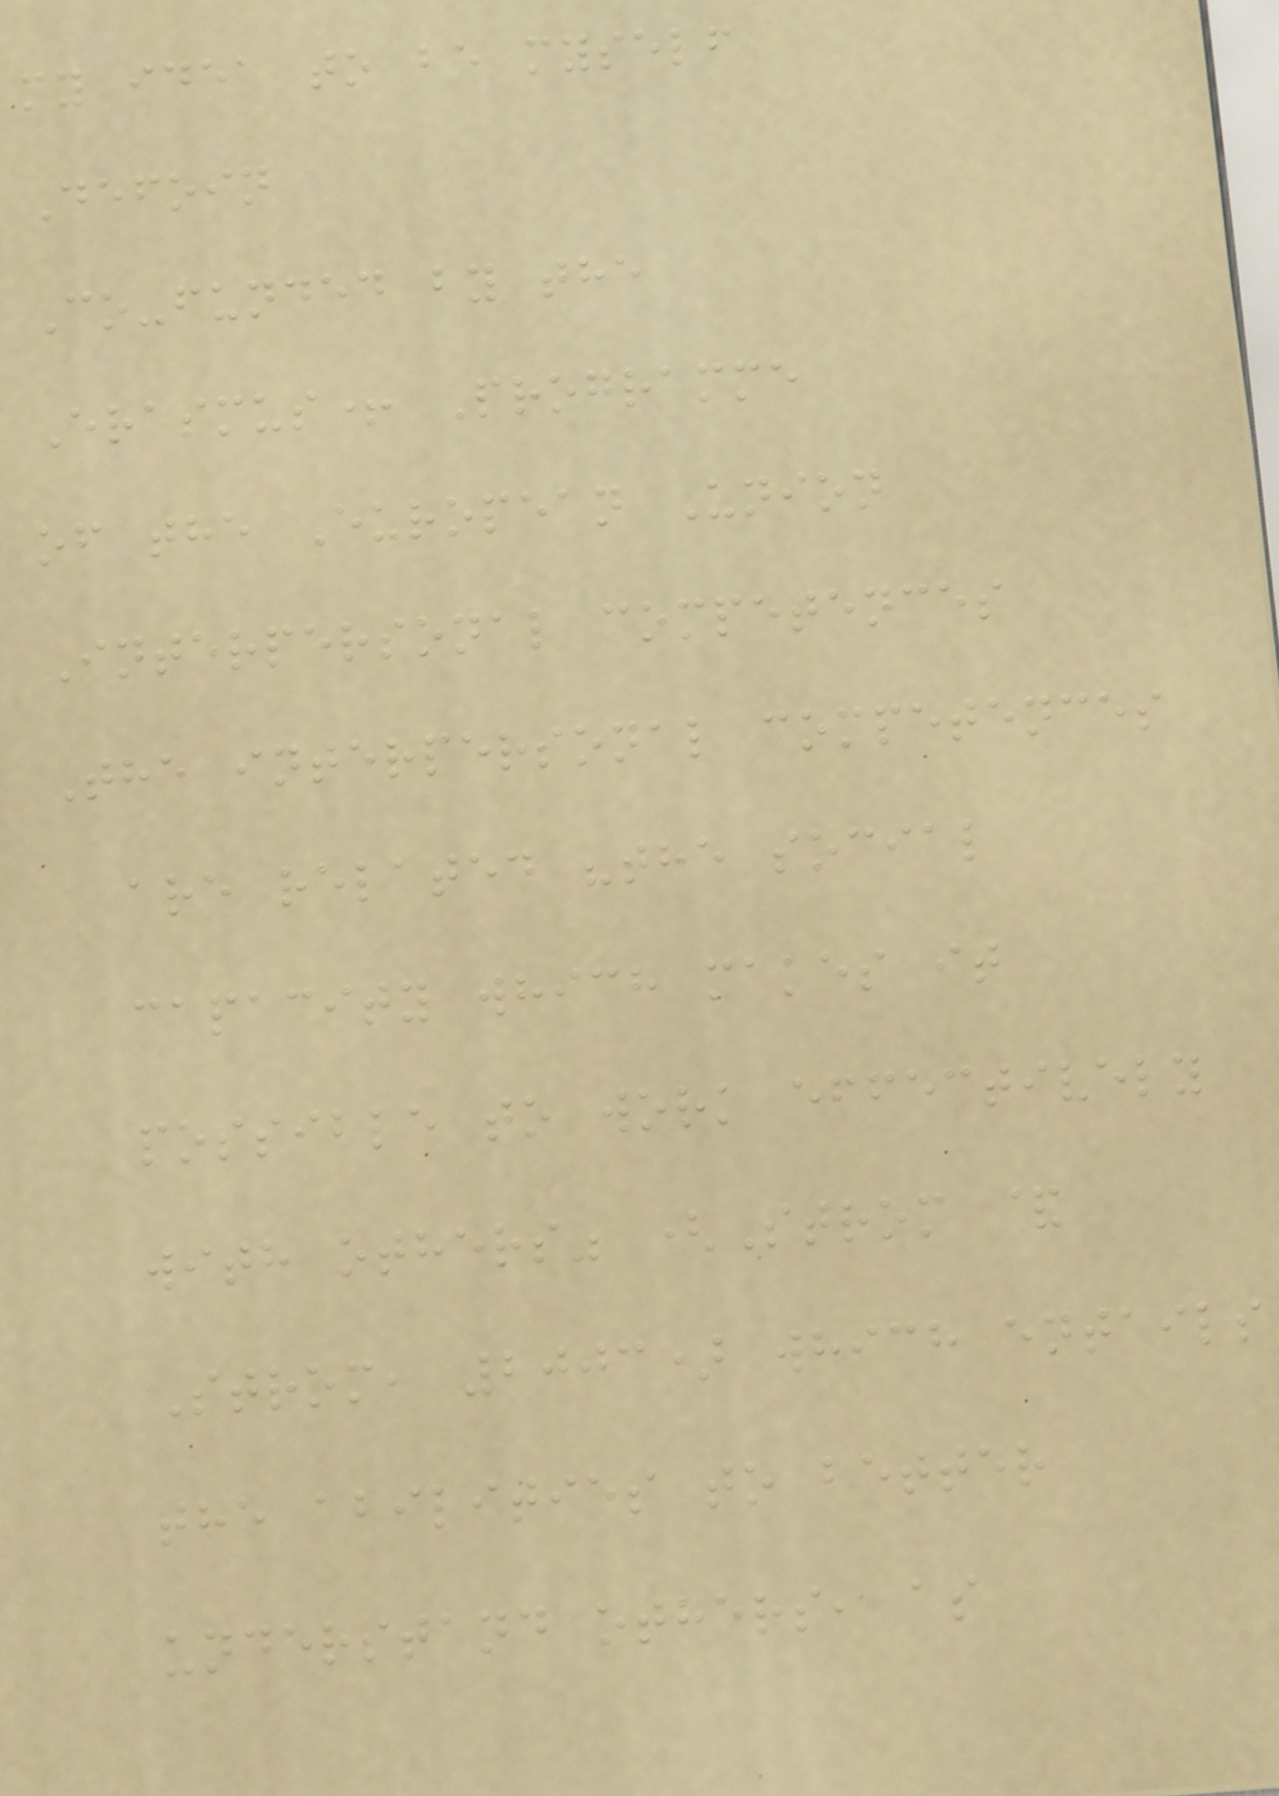my idea to be myself
Defoin
Co-funded by the
Erasmus+ Programme
of the European Union
Interpersonal competences
The interpersonal competences
are related "the social
capacity which makes it
possible to work effectively
with others" (Strom &
Strom, 2003) which entails
the abilities to better
understand others, as
